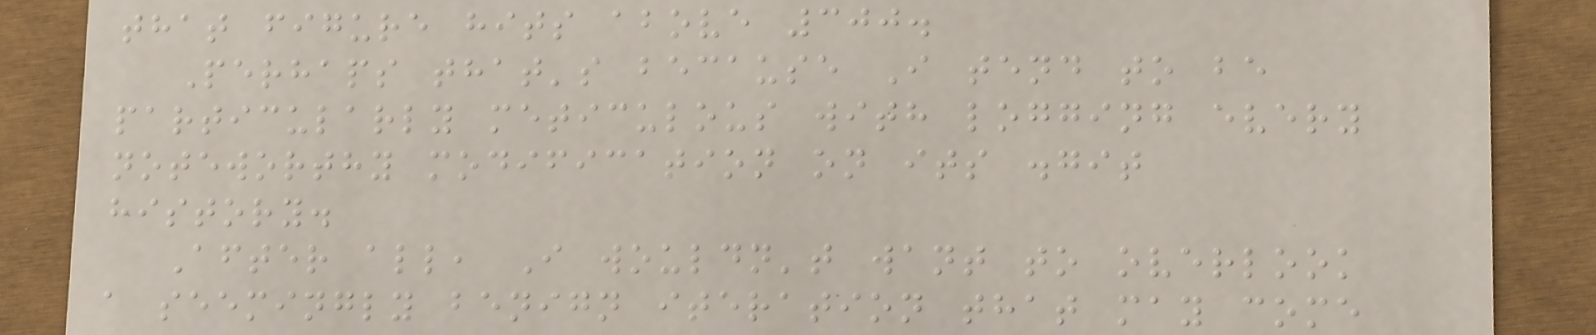that figure hits above 300.
Perhaps that's because I tend to be
particularly meticulous with logging every
noteworthy modification on its .git
history.
After all, I wouldn't want to overlook
a seemingly benign iteration that may come
